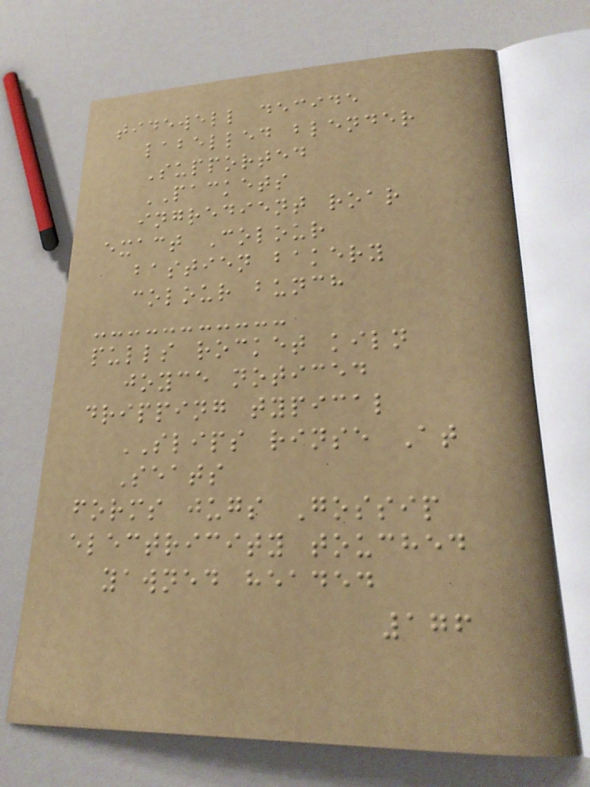tidewell decide
labelled blender
Supported
PACKETS
ingredient roar
exact Colour
bastien bakery
colour bunch
pulls rocket kiln
joyce noticed
dripping typical
SLIPS rinse At
Seats
forms jugs Gossip
electricity touched
yawned headed
176
